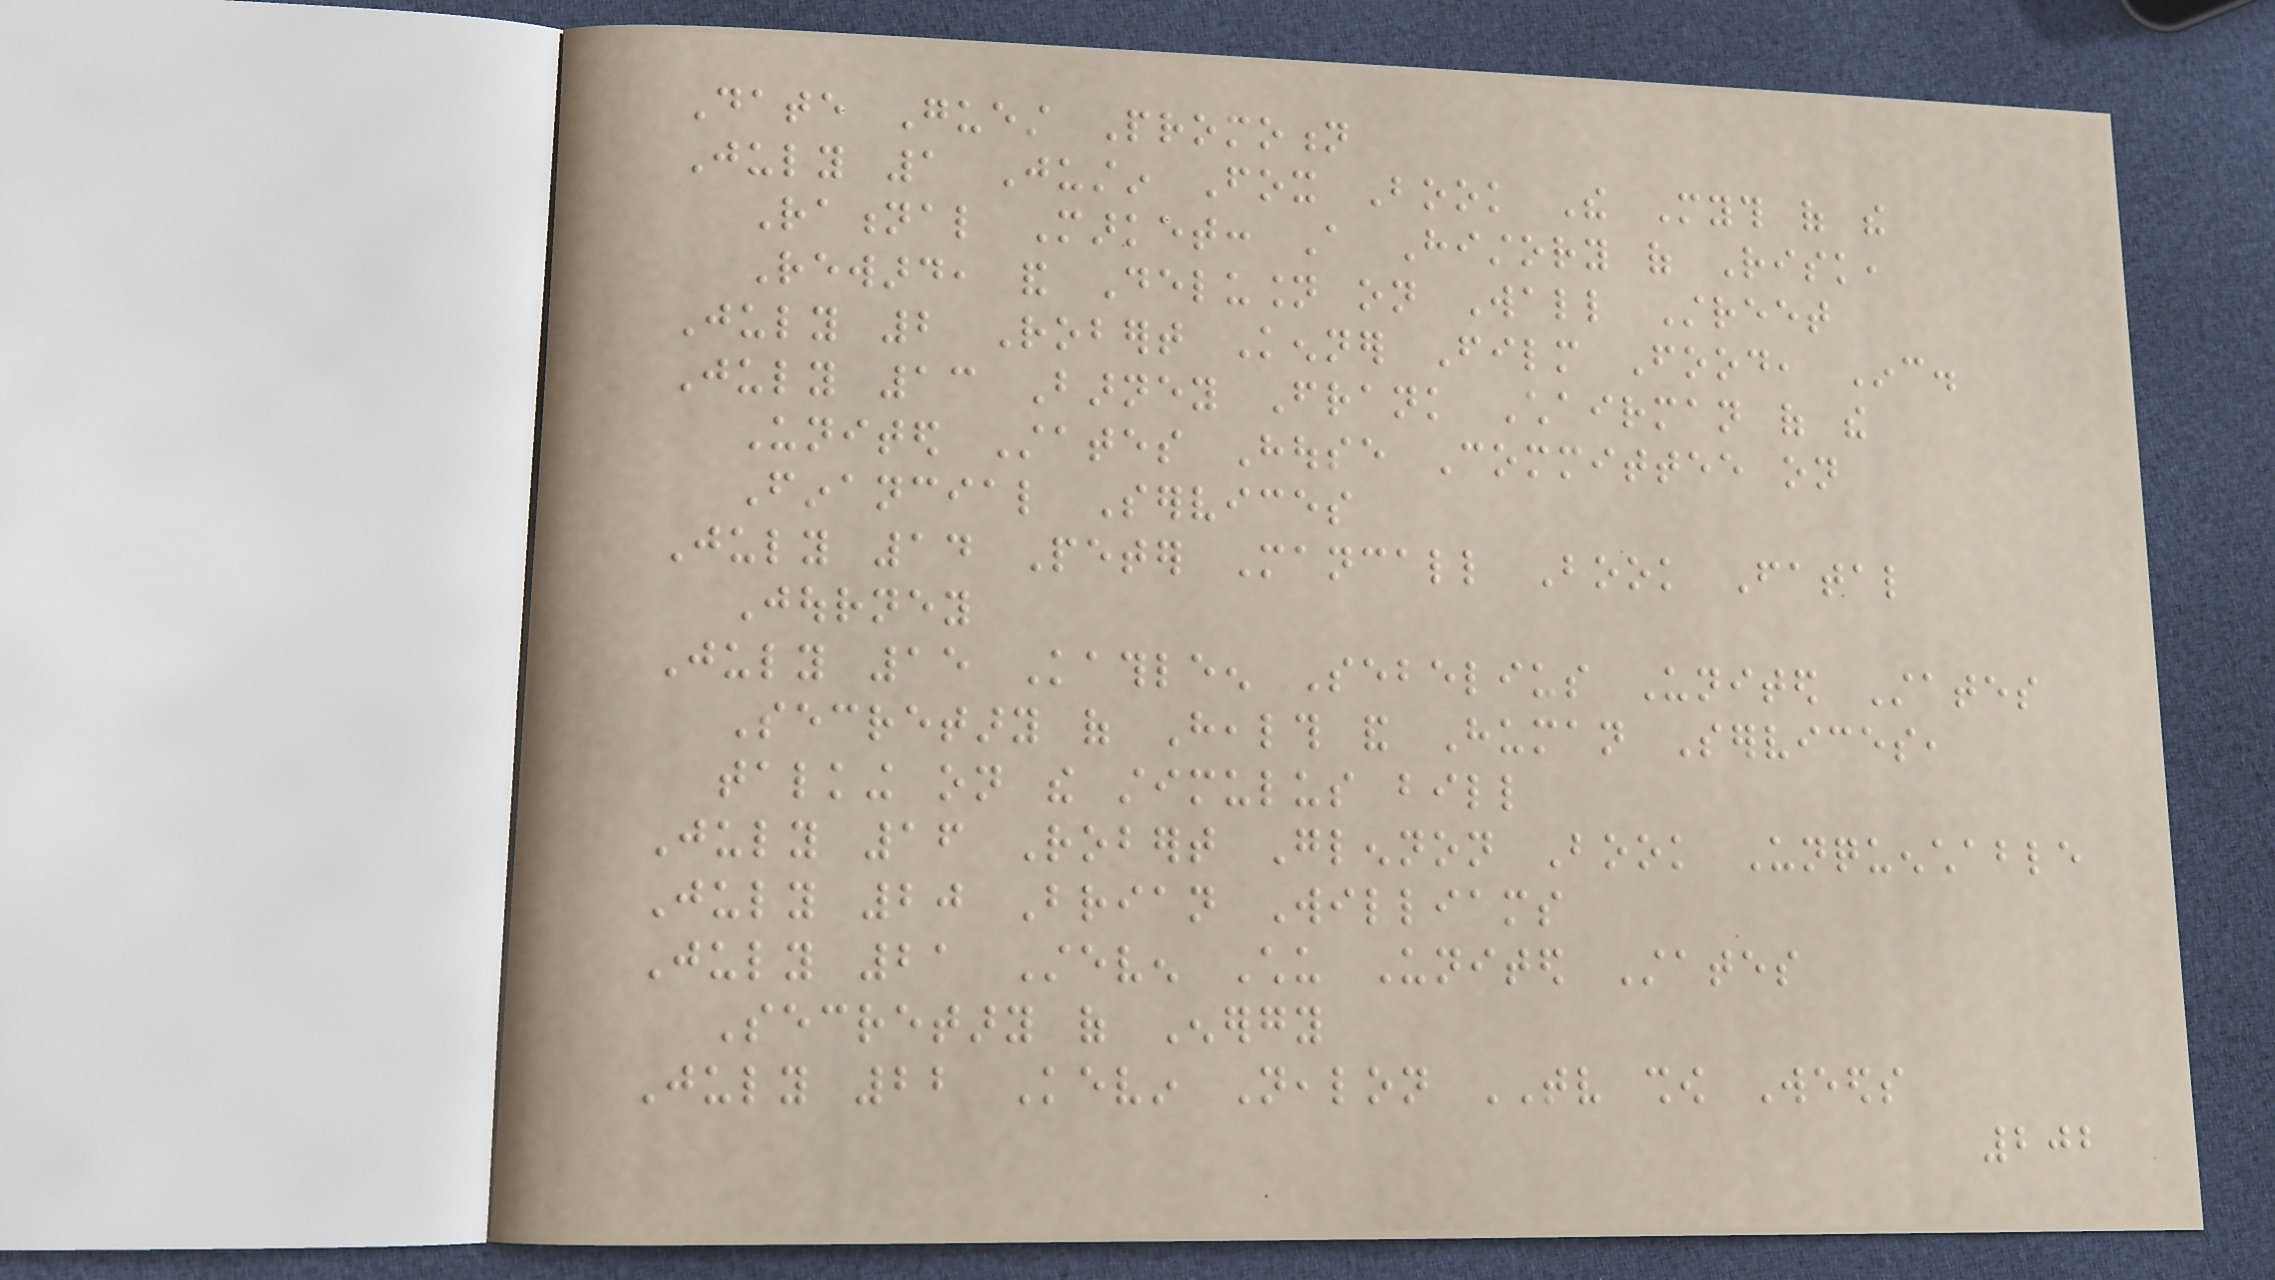Date Guest Promotion
July 1 Justin Fox Book The Myth of the
Rational Market: A History of Risk,
Reward, and Delusion on Wall Street
July 2 Robert Kenner Film Food, Inc.
July 13 Barney Frank Chairman of the
United States House Committee on
Financial Services
July 14 Peter Mancall Book Fatal
Journey
July 15 Kathleen Sebelius United States
Secretary of Health and Human Services,
talking on the stimulus bill
July 16 Robert Glennon Book Unquenchable
July 20 Brian Williams
July 21 Steven Chu United States
Secretary of Energy
July 22 Kevin Nealon TV show Weeds
202
